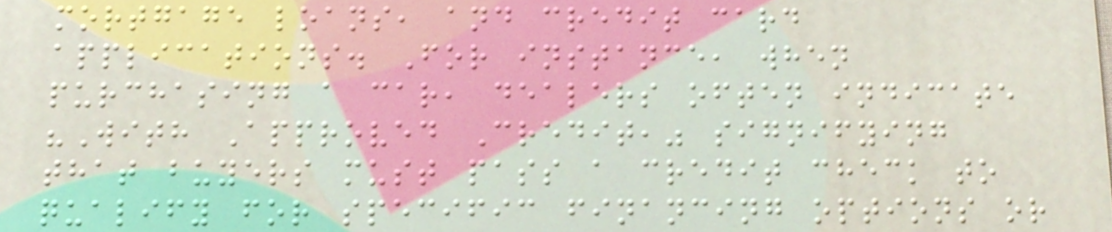mortgage loans, and credit card
applications. For instance, when
purchasing a car, dealers often indicate
"With Approved Credit," signifying
that buyers must pass a credit check to
qualify for specific financing options or
